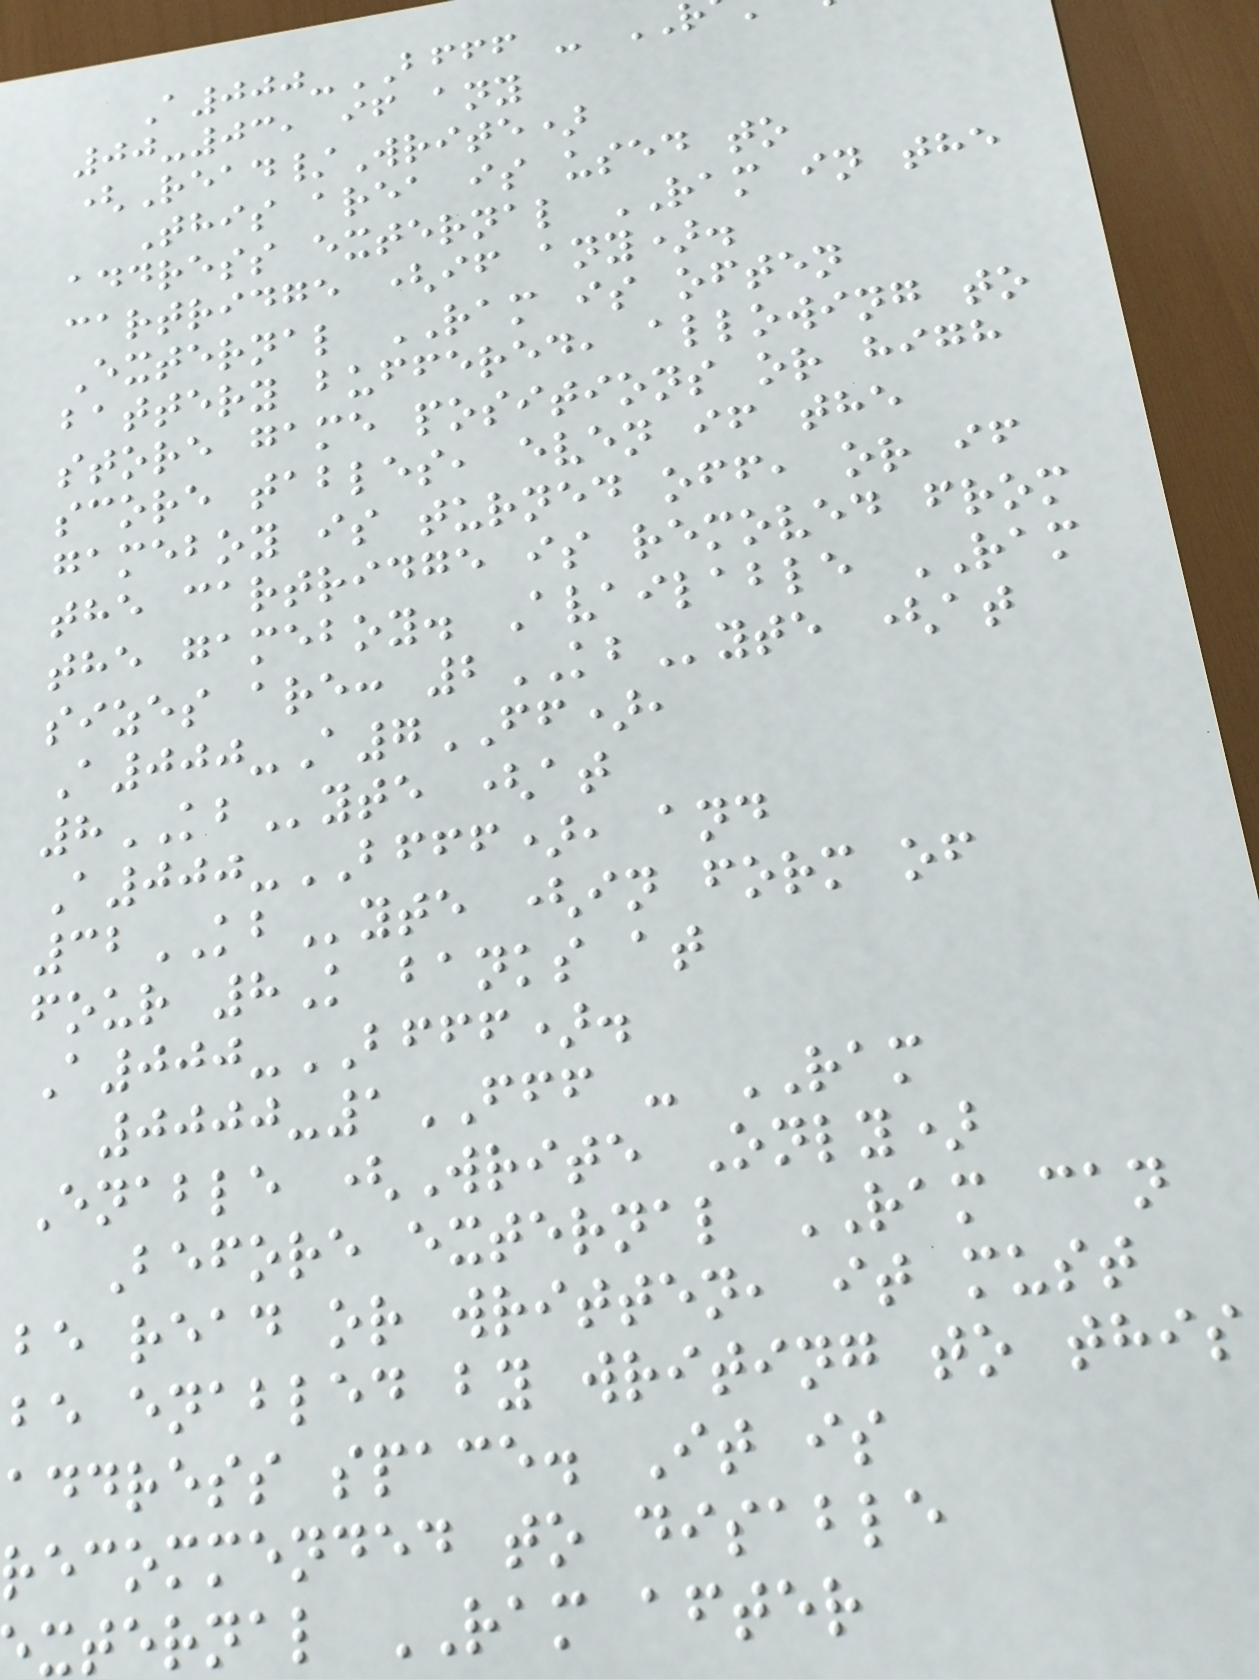A000-BFFF -
00-03, if any
(Read/Write)
This area is used to
address external RAM in the
cartridge (if any).
External RAM is often
battery buffered, allowing to
store game positions or high
score tables, even if the
gameboy is turned off, or if
the cartridge is removed from
the gameboy. Available RAM
sizes are: 2KByte (at
A000-A7FF),
8KByte (at
A000-BFFF), and
32KByte (in form of
four 8K banks at
A000-BFFF).
0000-1FFF - RAM
Enable (Write Only)
Before external RAM can
be read or written, it must
be enabled by writing to this
address space. It is
recommended to disable
xternal RAM after
